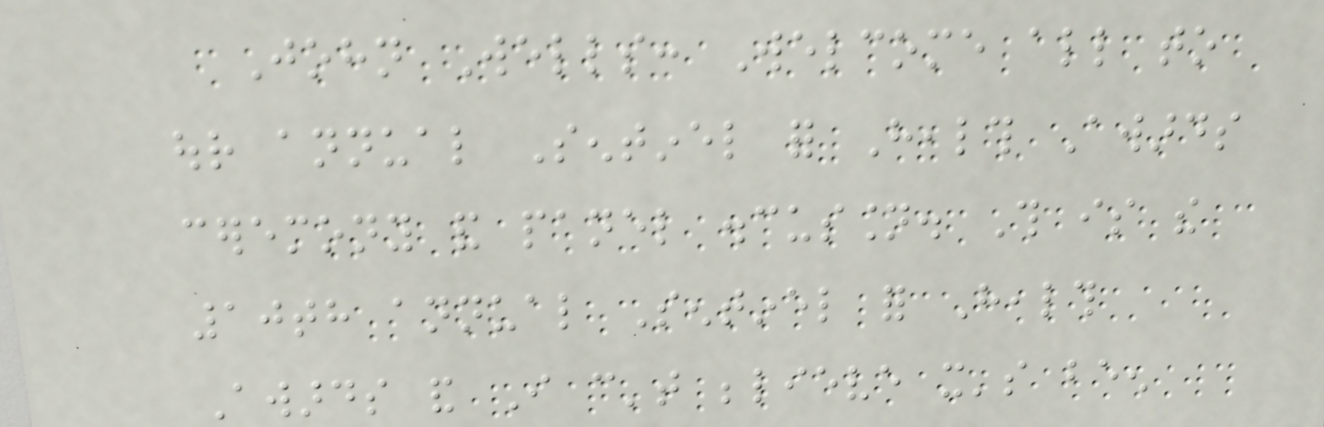John Wells: Welcome all to
our annual Sentinel for Health Awards
ceremony and panel discussion. This is the
10th annual Sentinel for Health
Awards and I can't believe it's been
